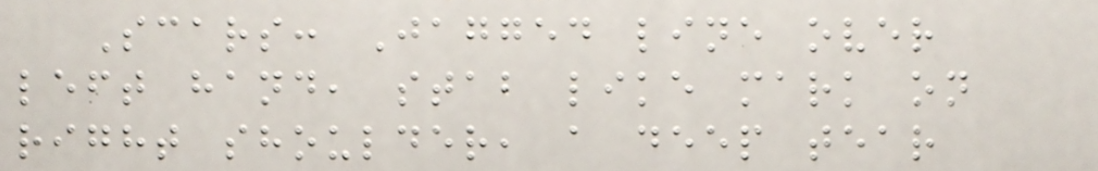Scars: Jagged line over
left hand, stab like mark on
right shoulder, a deep tear
